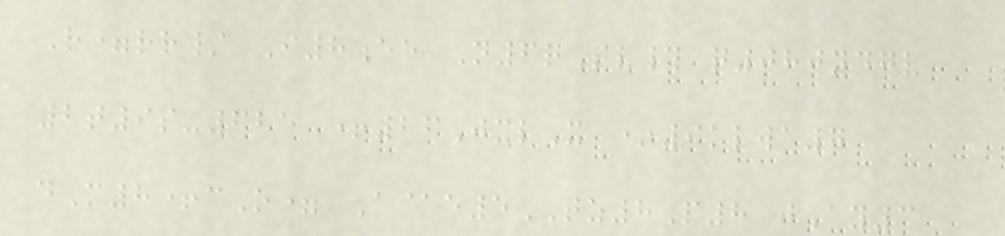R=rr/ I8ee N6qSv# q080ndgv
2t9s-625 +26JxlX *9klwa7
dM8+cO= A@e5TZ8P8 jAy3
